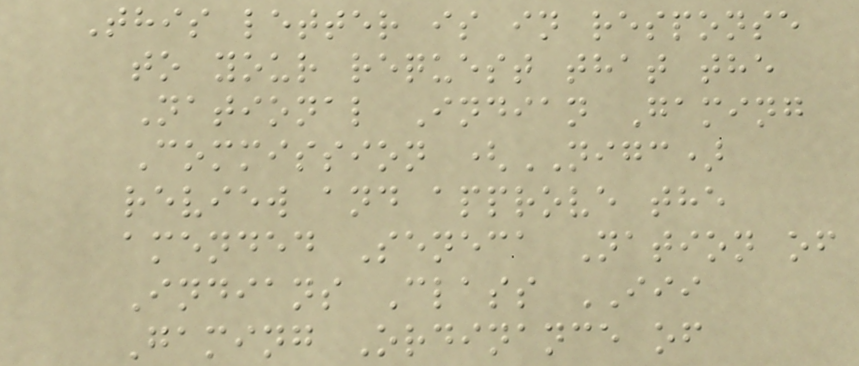This letter is in response
to your request that the
National Indian Gaming
Commission (NIGC)
review and approve the
amended Seneca Nation of
Indians Class III
Gaming Ordinance of
